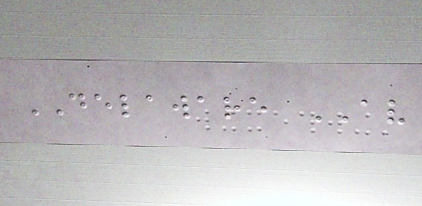DELAWARE AV
